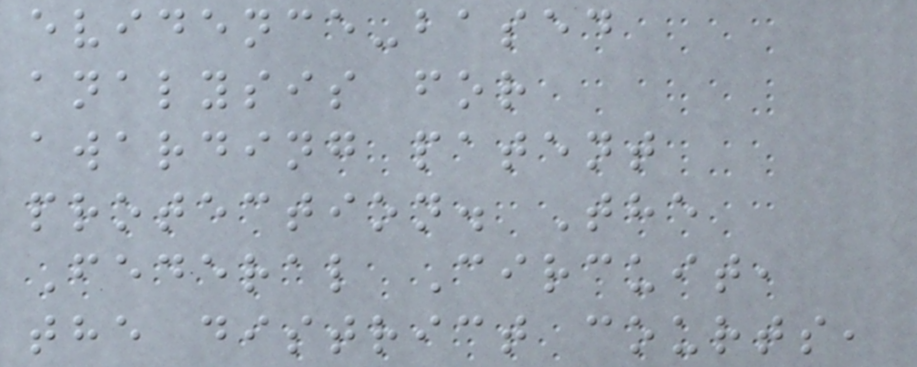evidence-based
analysis for
awarding patent
protection. The
Federal Circuit,
the district courts,
